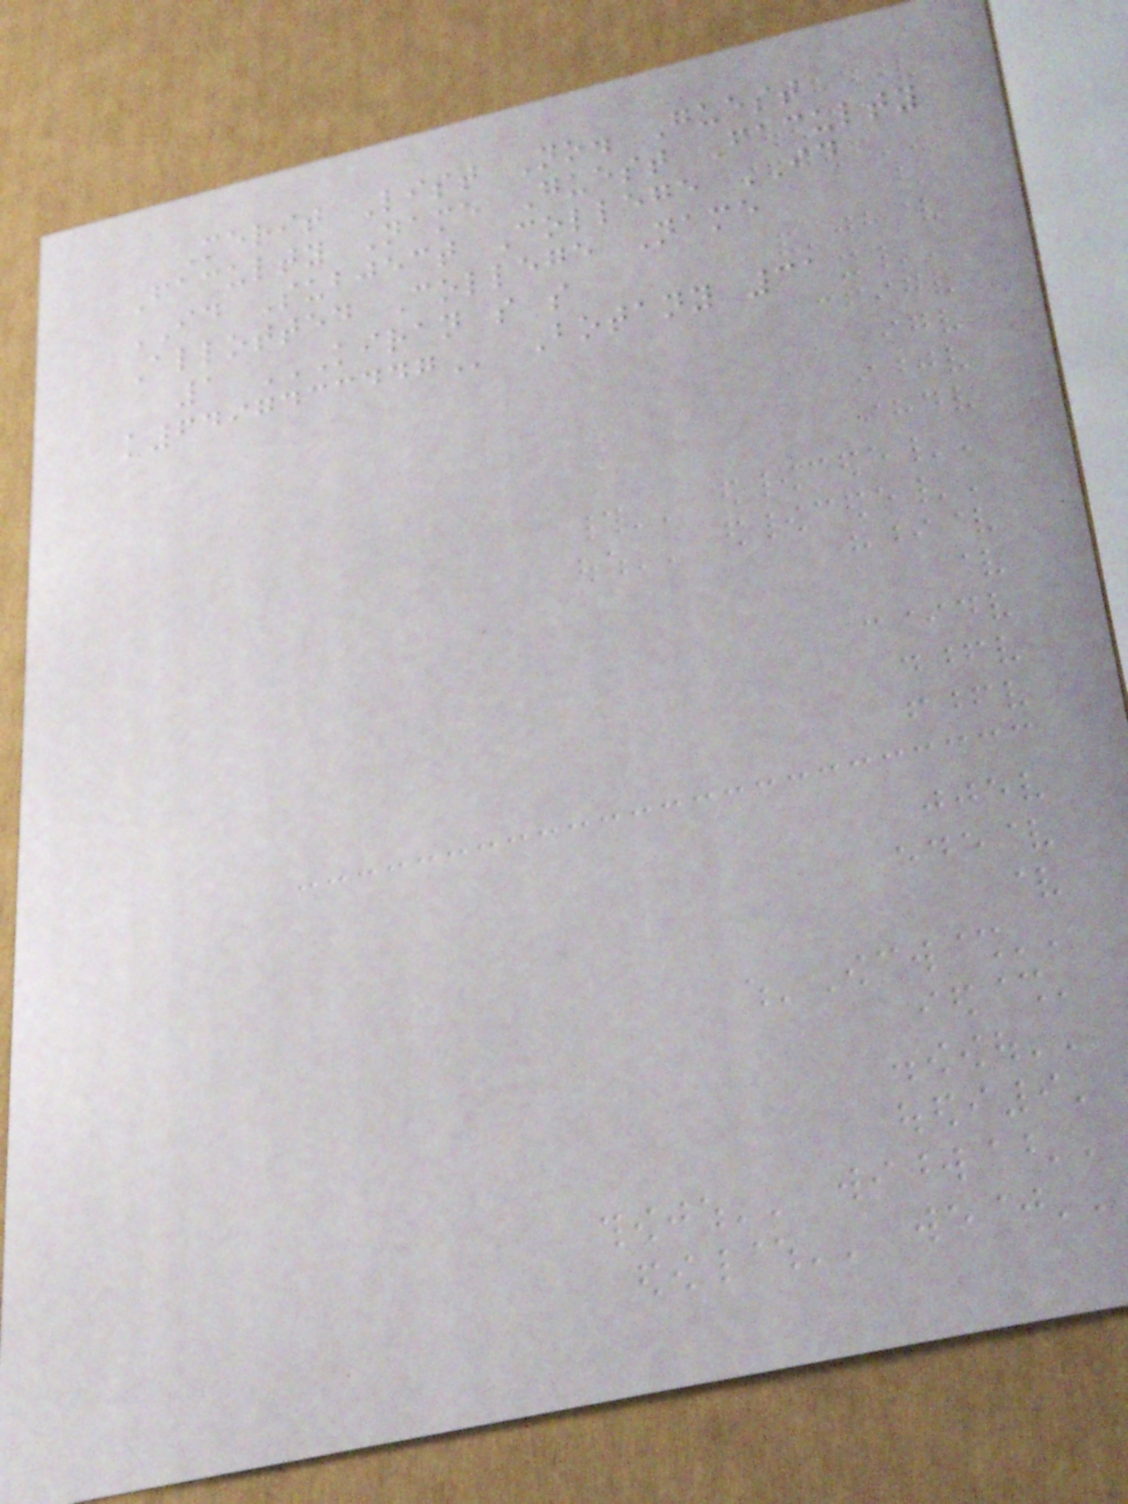Merit List No. Guest
Faculty Name Guest Faculty
ID Subject College ID
Allotted College Name
1 KIRAN S S
K6497433447 Botany 31
